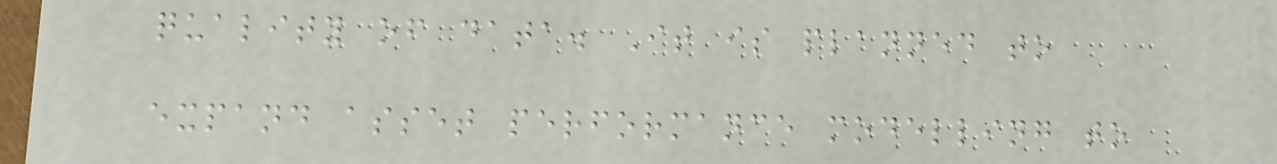quality of data. It is planned to
expand asset performance modelling to
